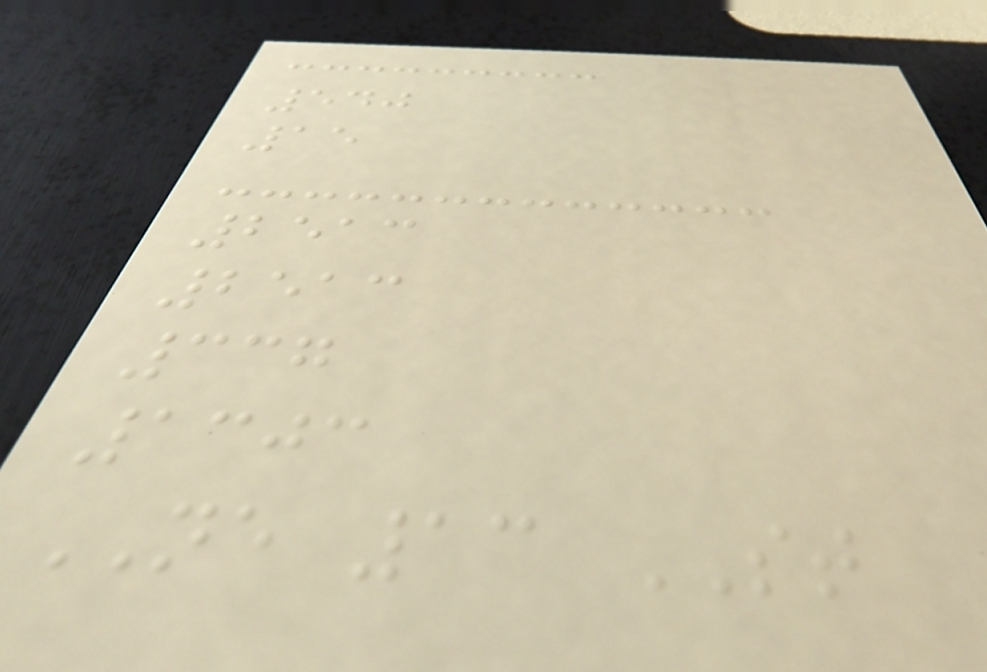540
15
2513
2513
337
1303
NE 13 ST
